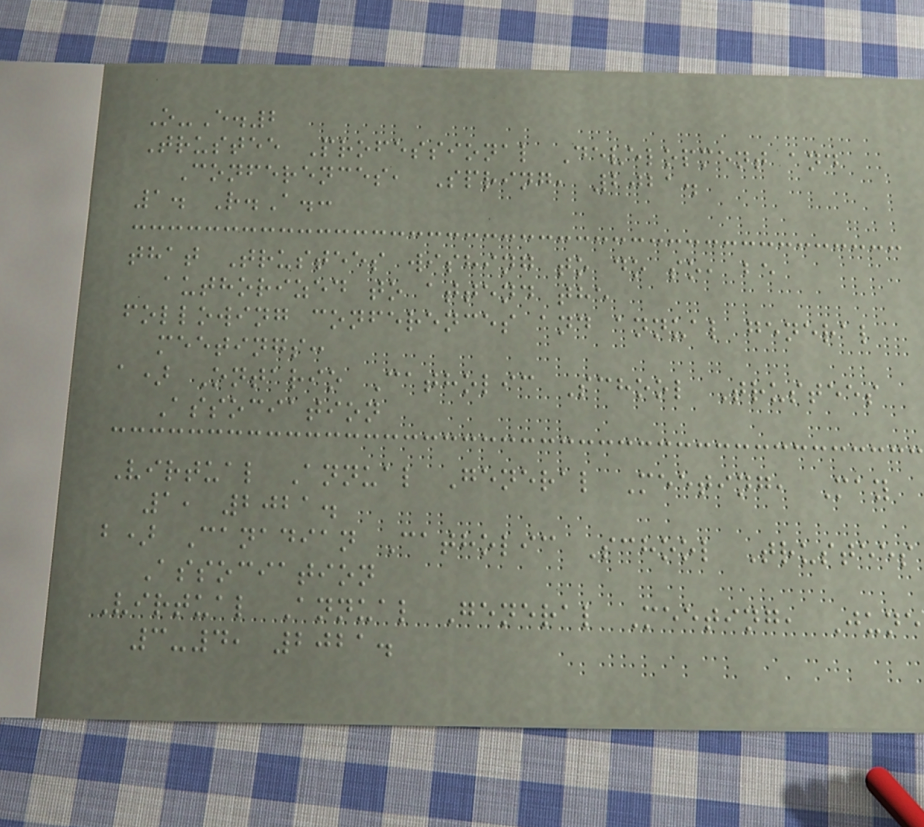O-E.2
Trustee Professional Development and
Conferences, Spring, 2021.
1. R.A.:
that Trustees wishing to do so, be
authorized to attend the
following conferences and annual general
meetings:
a) Ontario Catholic School Trustees
Association
Virtual Annual General Meeting, May
1, 2021.
b) Canadian Catholic School Trustees
Association
Virtual Annual General Meeting, June
3-4, 2021.
